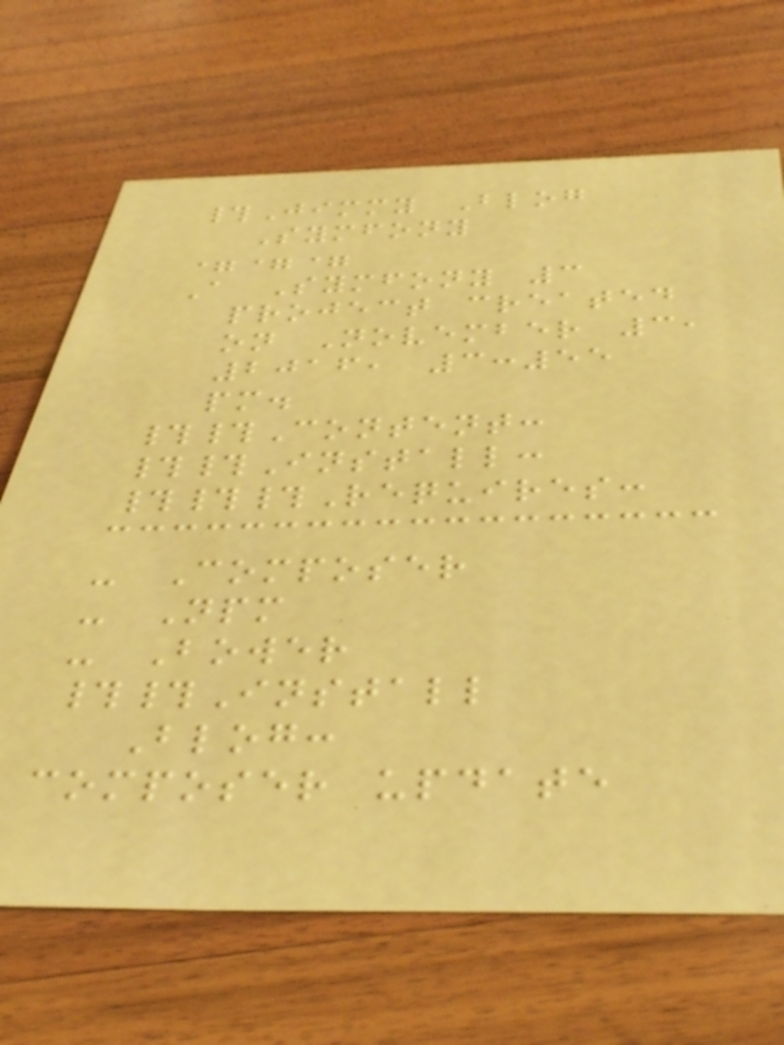#Jimmy Blog
Symfony
===
A Symfony 3
project created
on November 3,
2016, 3:55
pm.
##Content:
##Install:
###Requires:
- Composer
- Npm
- Bower
##Install
Blog:
composer update
